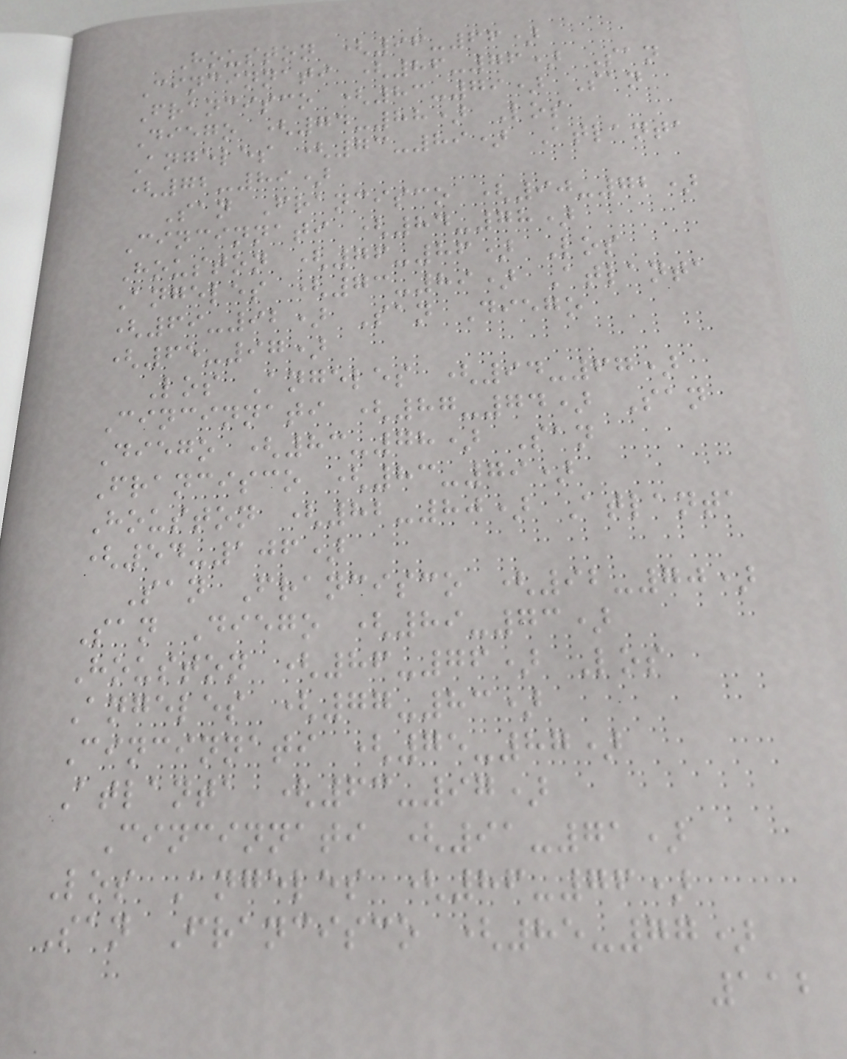Houston (96-66)
Cincinnati (86-76) San
Francisco (83-79) San
Diego (74-88) Los
Angeles (73-89) Atlanta
(72-89)
San Francisco (90-72)
Cincinnati (84-78)
Houston (76-86) Los
Angeles (73-89) Atlanta
(69-92) San Diego
(65-97)
Los Angeles (94-67)
Cincinnati (87-74) San
Diego (83-78) San
Francisco (83-79)
Houston (82-80) Atlanta
(54-106)
San Francisco (92-70)
San Diego (89-73)
Houston (86-76) Los
Angeles (77-83)
Cincinnati (75-87)
Atlanta (63-97)
Cincinnati (91-71)
Los Angeles (86-76)
San Francisco (85-77)
112
